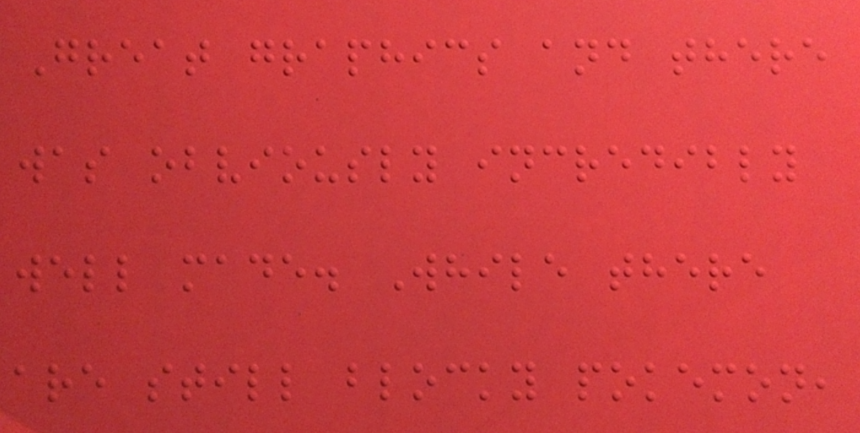Great graphics and there
was obviously incredibly
well made. While there
are still blocky pokemon,
